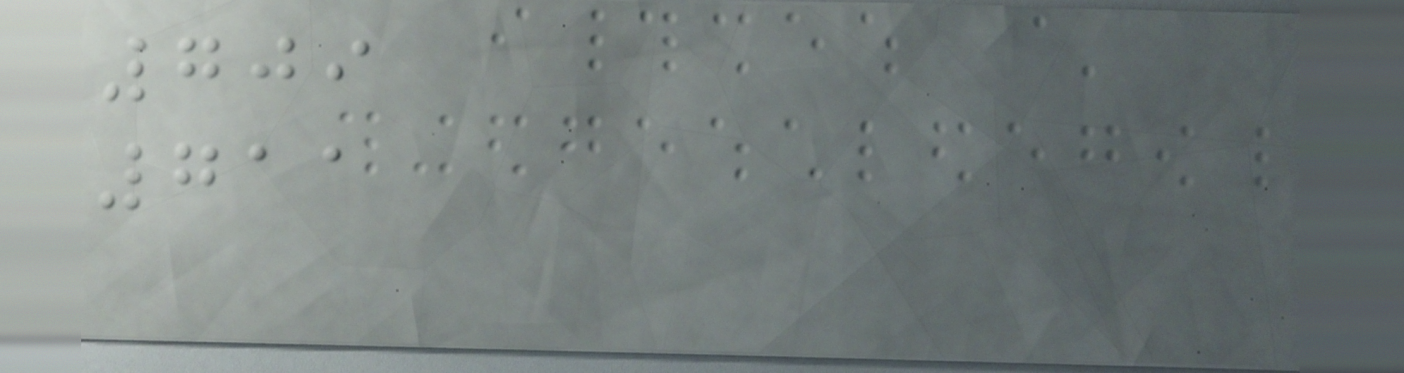709
711
